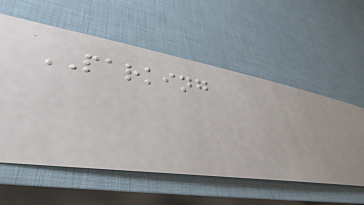PARKING
